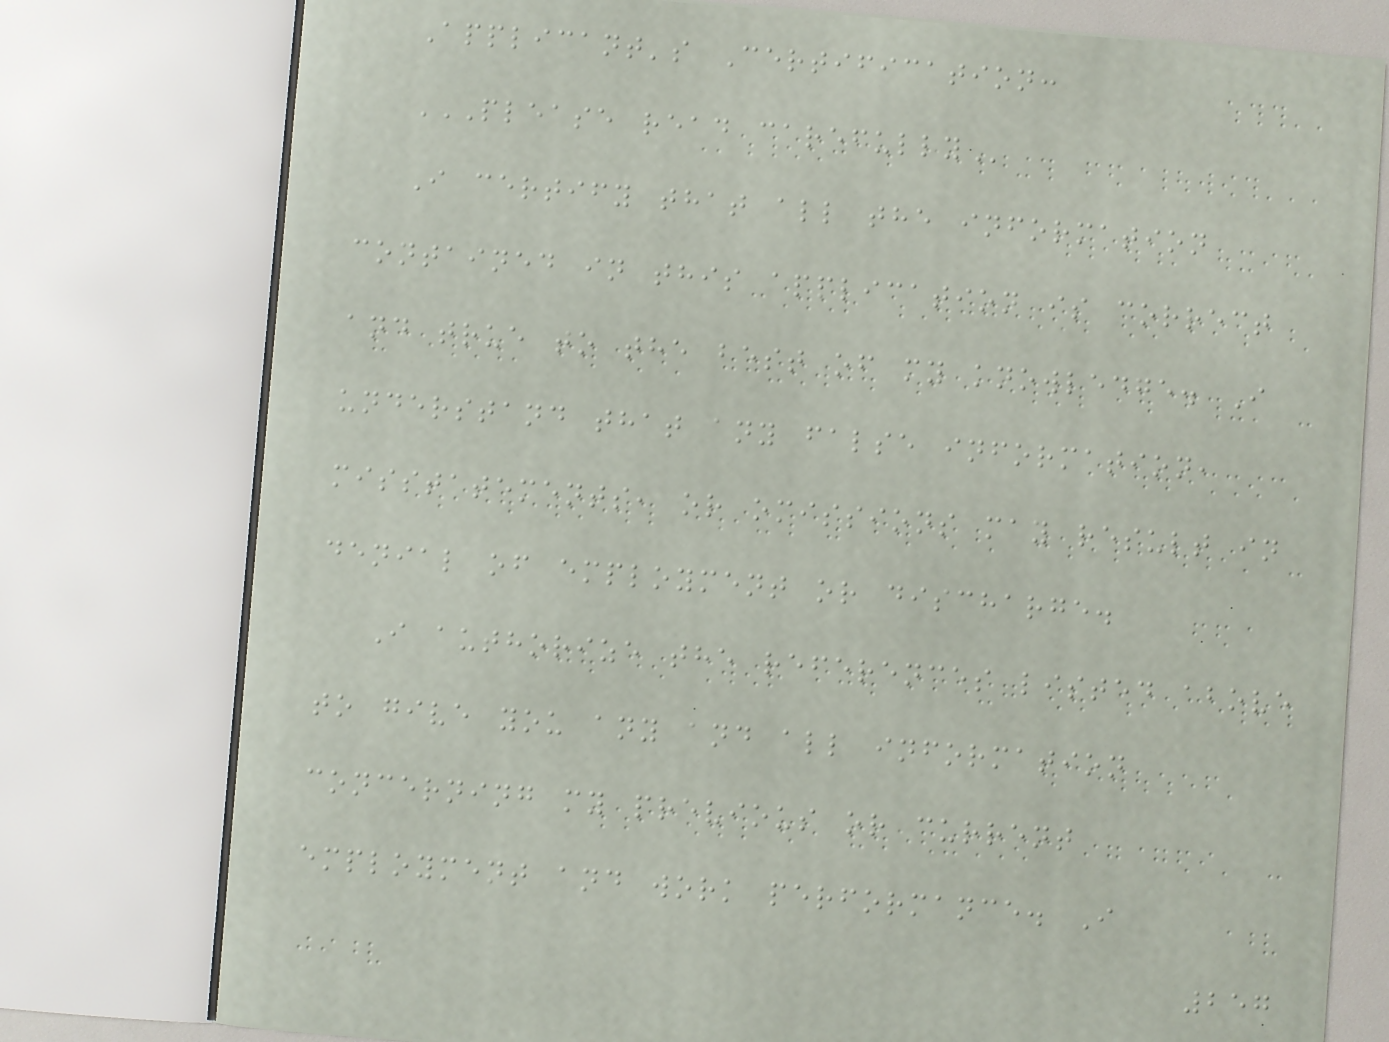Applicant's Certification:
PLEASE READ CAREFULLY
I certify that all the information
contained in this application is correct
and true to the best of my knowledge. I
understand that any false information,
misstatements, or omissions may result in
denial of employment or discharge.
I authorize the references listed above
to give you any and all information
concerning my previous or current
employment and work performance. I
257
